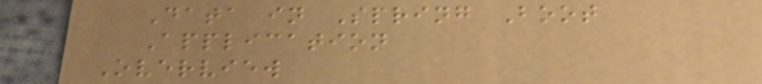Data in Spring Boot
Application
Overview
